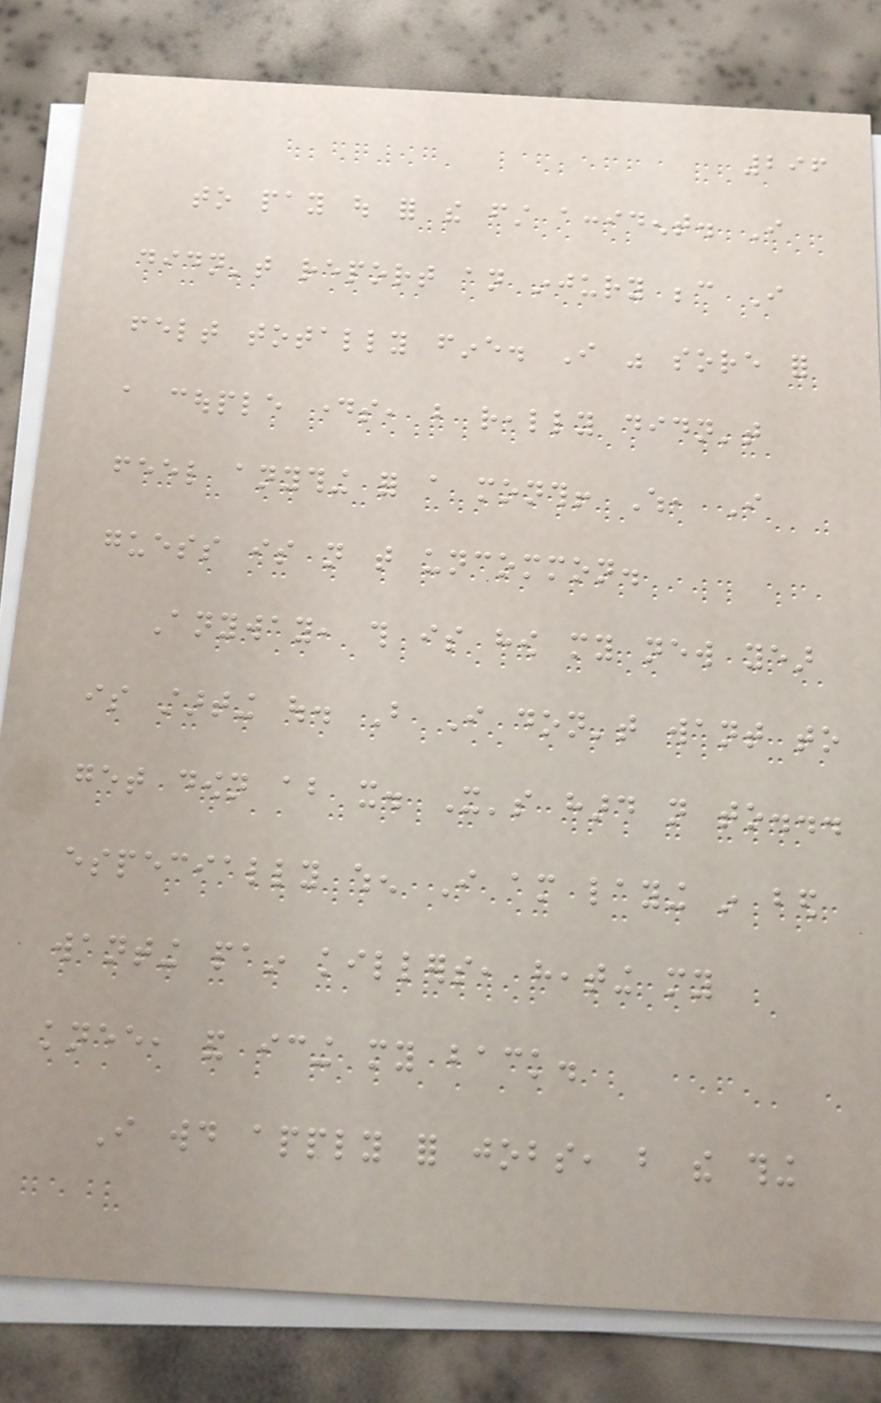296
to pay out for the first accident. I
didn't report an injury because I
felt totally fine. I was sore for
a couple days, but really didn't
feel anything for a month! Which, I
guess is not that uncommon.
Anyway, this is how my new year
is starting out. But I don't want to
get down about it. It's hard not to...
especially when I am laying in bed
wanting pain killers, heating my
knee, and icing my back.
I would apply for jobs, but the thing
